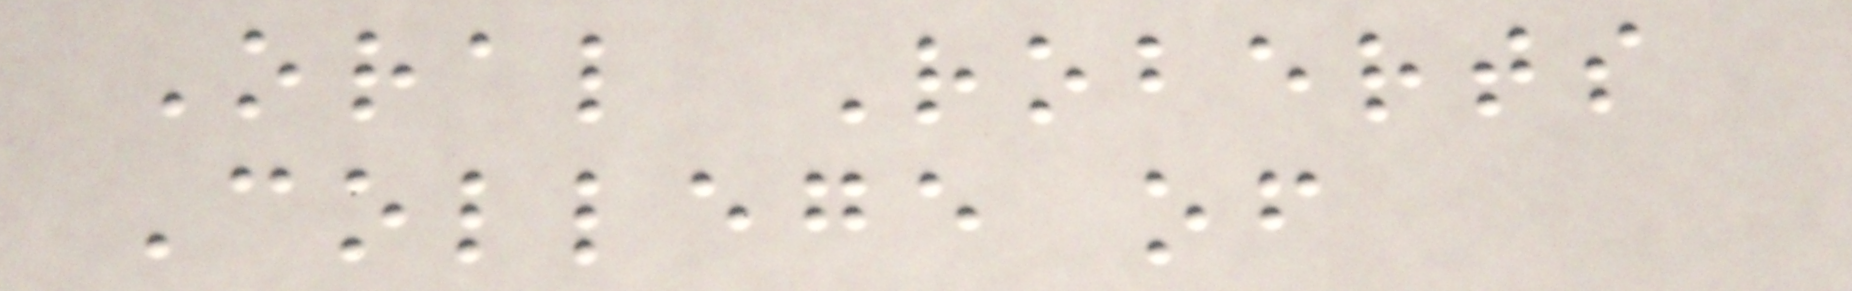Oral Roberts
College of
